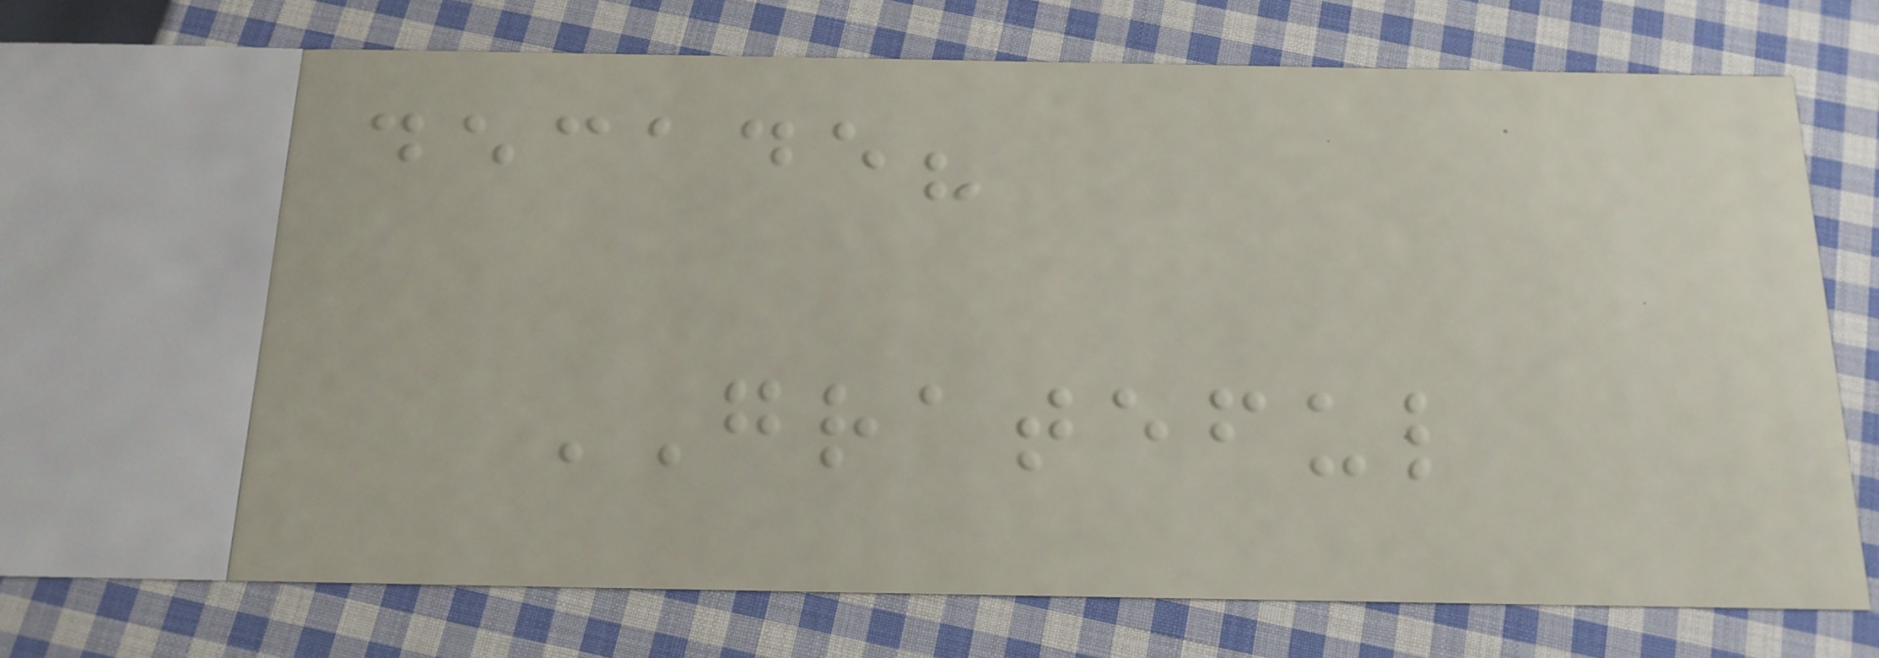decade?
GRATEFUL
